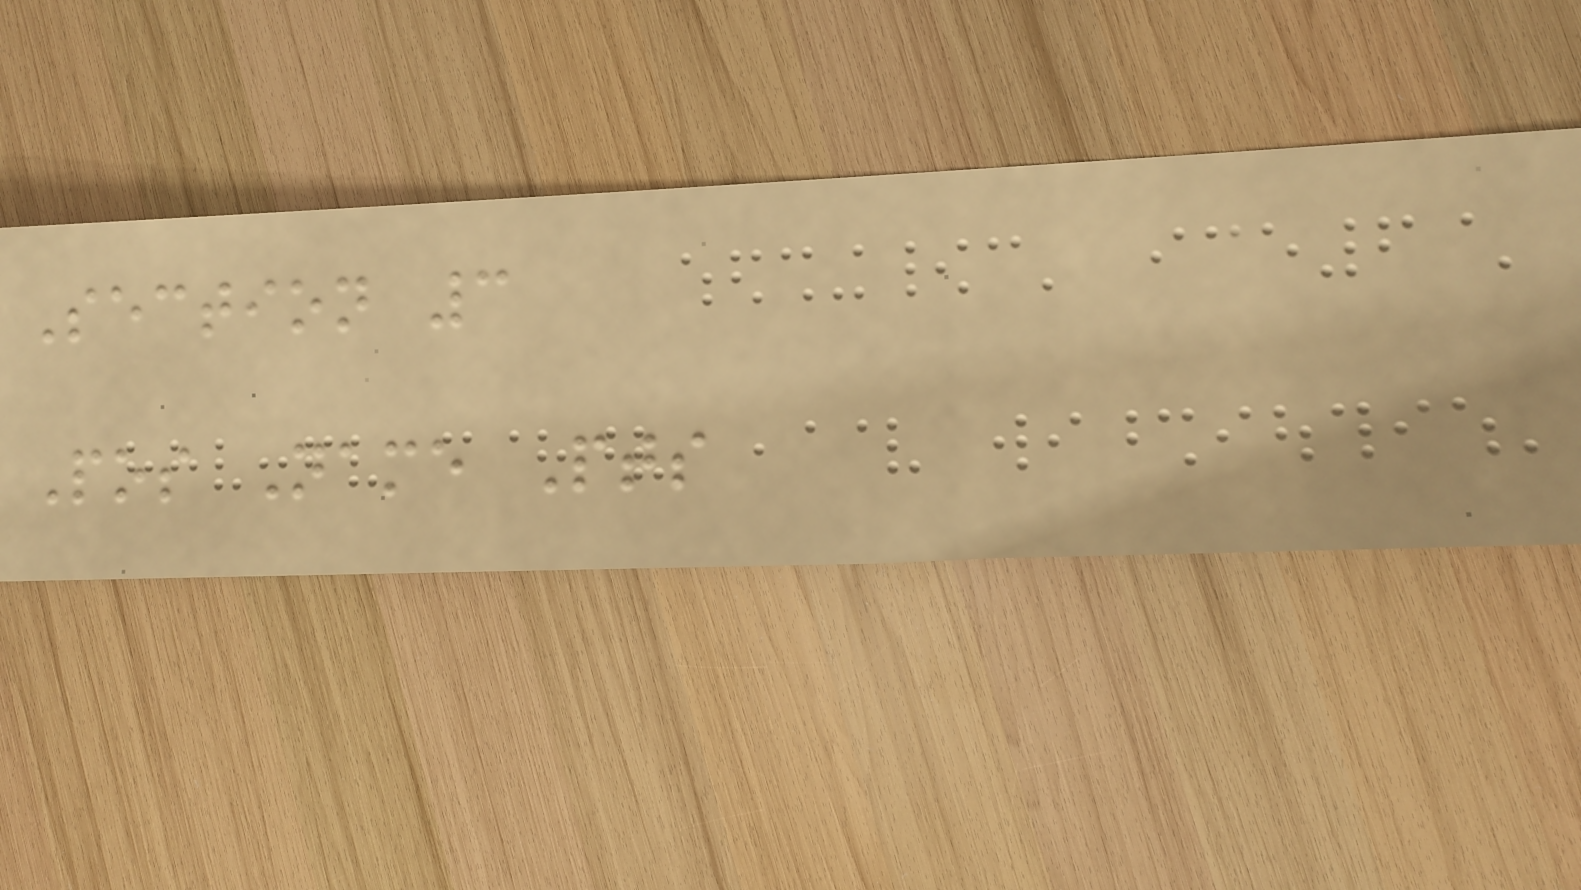Section 3
Pos Name Pts
